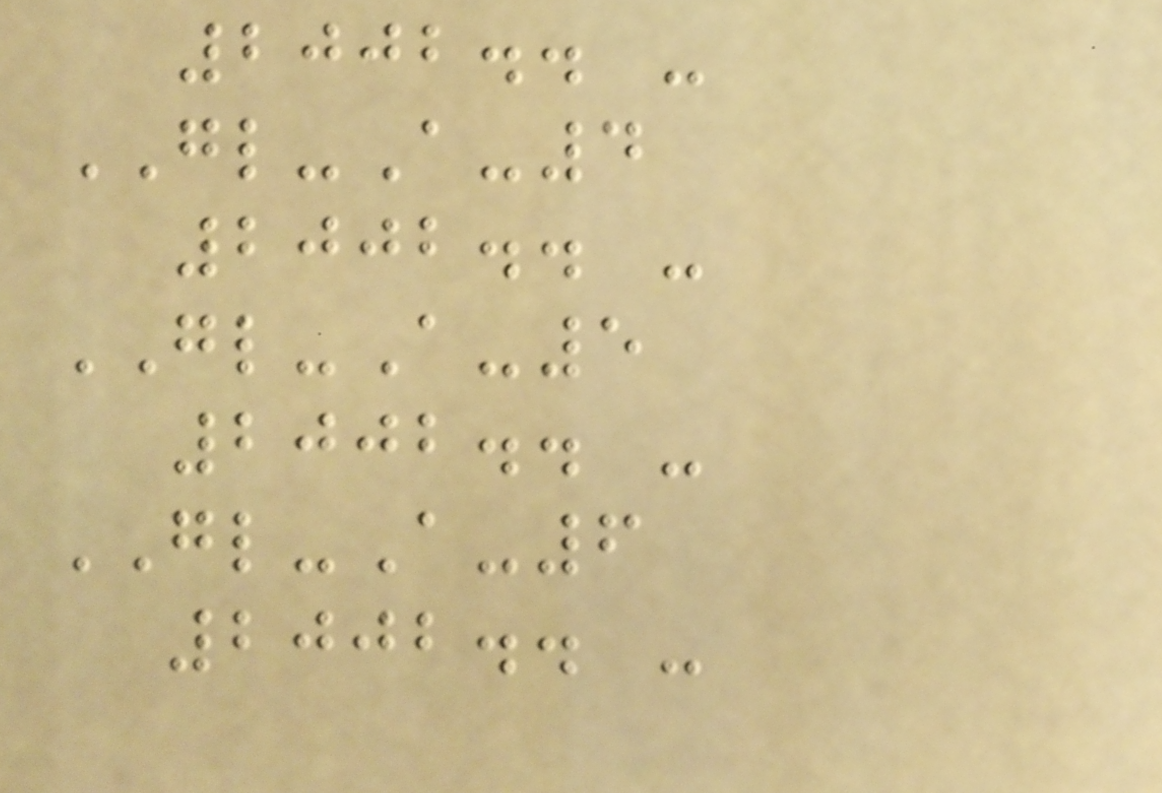2002.. -
GL-A-4
2002.. -
GL-A-5
2002.. -
GL-A-6
2002.. -
